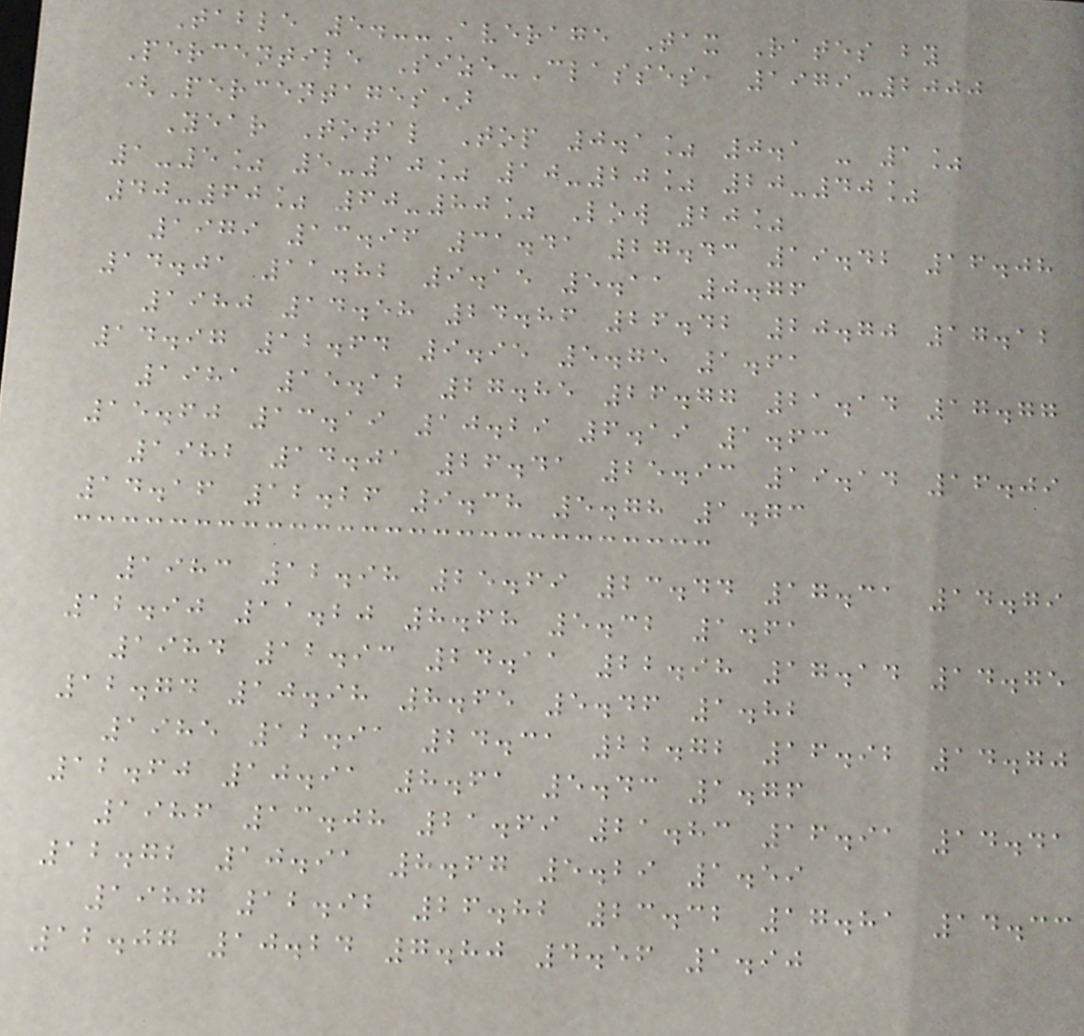Table 5.--Average Tax Rates by
Percentile Size-Classes, 1979-2000
(Percentages)
Year Total Top 0.1% 0.1 - 1%
1-5% 5-10% 10-20% 20-40%
40-60% 60-80% Low 20%
1979 13.96 31.41 27.43 19.42 16.08
14.01 11.82 9.15 5.11 0.76
1980 14.58 24.86 26.42 20.70 17.12
14.97 12.64 9.95 5.75 1.61
1981 15.12 27.85 26.77 21.14 17.77
15.60 13.19 10.29 6.19 1.63
1982 14.01 26.41 25.93 19.14 16.09
14.16 12.26 9.38 5.78 1.73
1983 12.98 25.69 23.44 17.31 14.79
12.90 11.20 8.68 5.32 1.61
1984 12.93 24.11 22.98 17.14 14.75
12.74 10.98 8.65 5.46 1.82
1985 12.91 24.31 22.72 16.92 14.70
12.60 10.91 8.61 5.43 1.76
1986 13.08 21.69 21.83 16.91 14.41
12.72 10.91 8.67 5.29 1.59
1987 12.92 26.82 23.32 17.81 14.33
12.07 10.24 7.80 4.56 1.90
